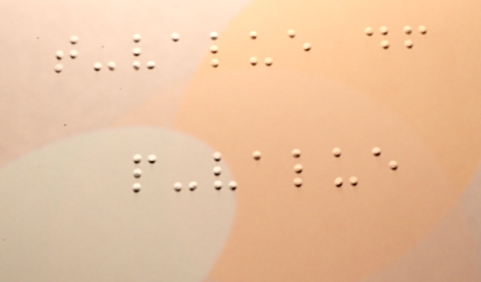t-value df
p-value
